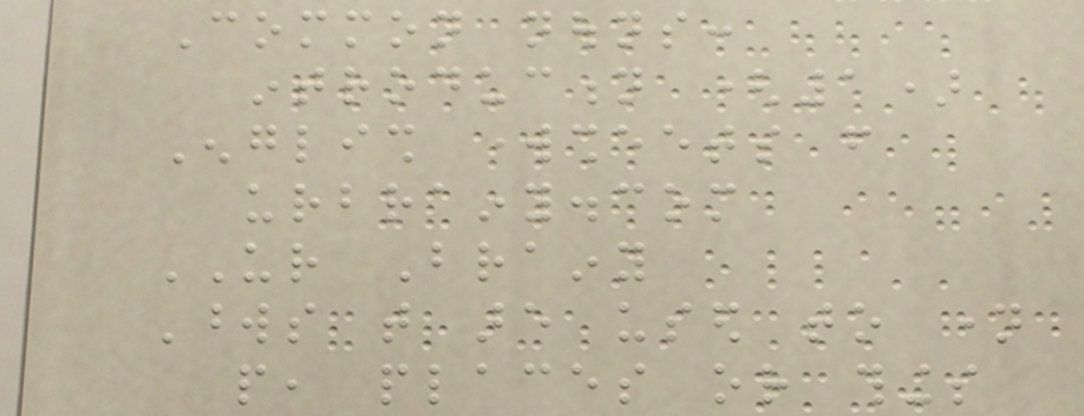Common nouns:
introduction (1)
English worksheets from
urbrainy.com
UR Brainy
Words that are used to name
people, places or things
